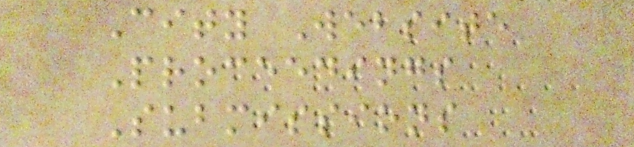City Website
Proceedings
Submissions
